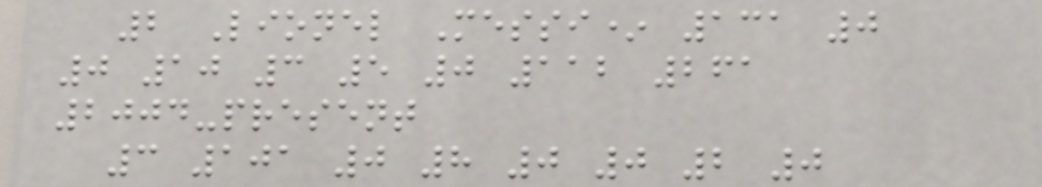2 Lionel Messi* 131 0
0 10 3 5 0 112 261
2004-present
3 101 0 8 0 0 2 0
